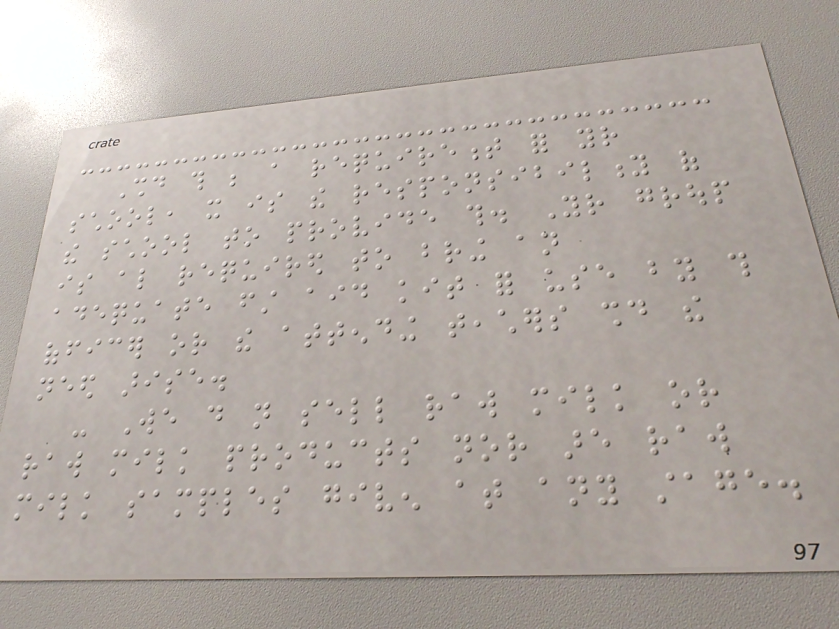Should this be a requirement for your
school, it is the responsibility of
the school to provide this. Your group
is also required to bring an
adequate first aid kit for use by this
officer or the attending teachers should the
need arise.
- We do not sell raw milk or
raw milk products nor are raw
milk samples given at any stage.
